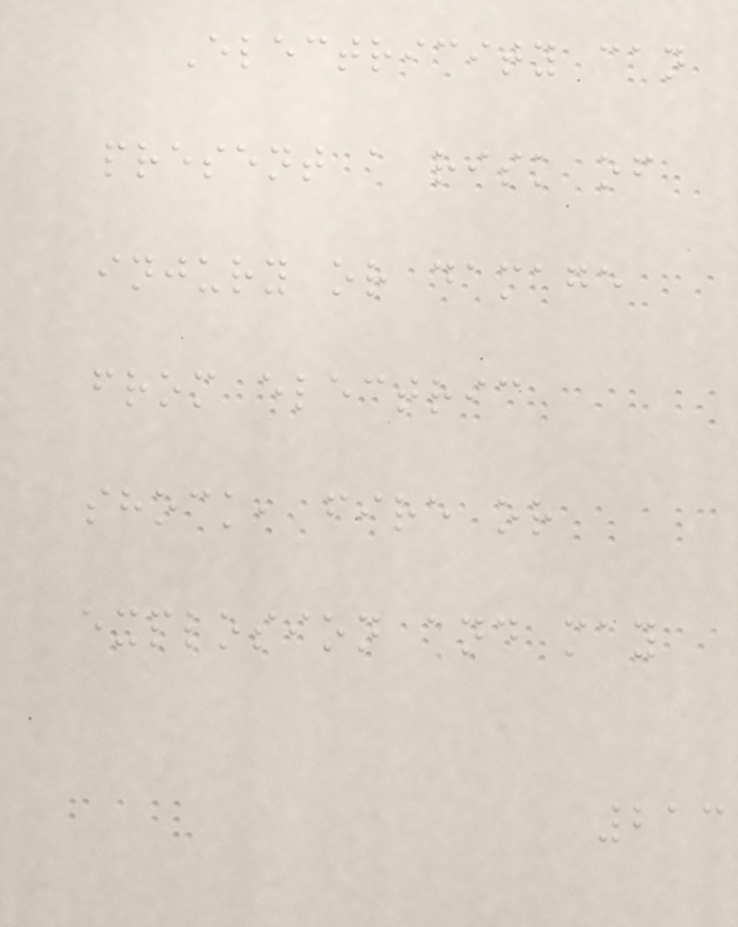Electricity can
present a risk of
injury or damage
from electric
shock, fire or
explosion and may
213
